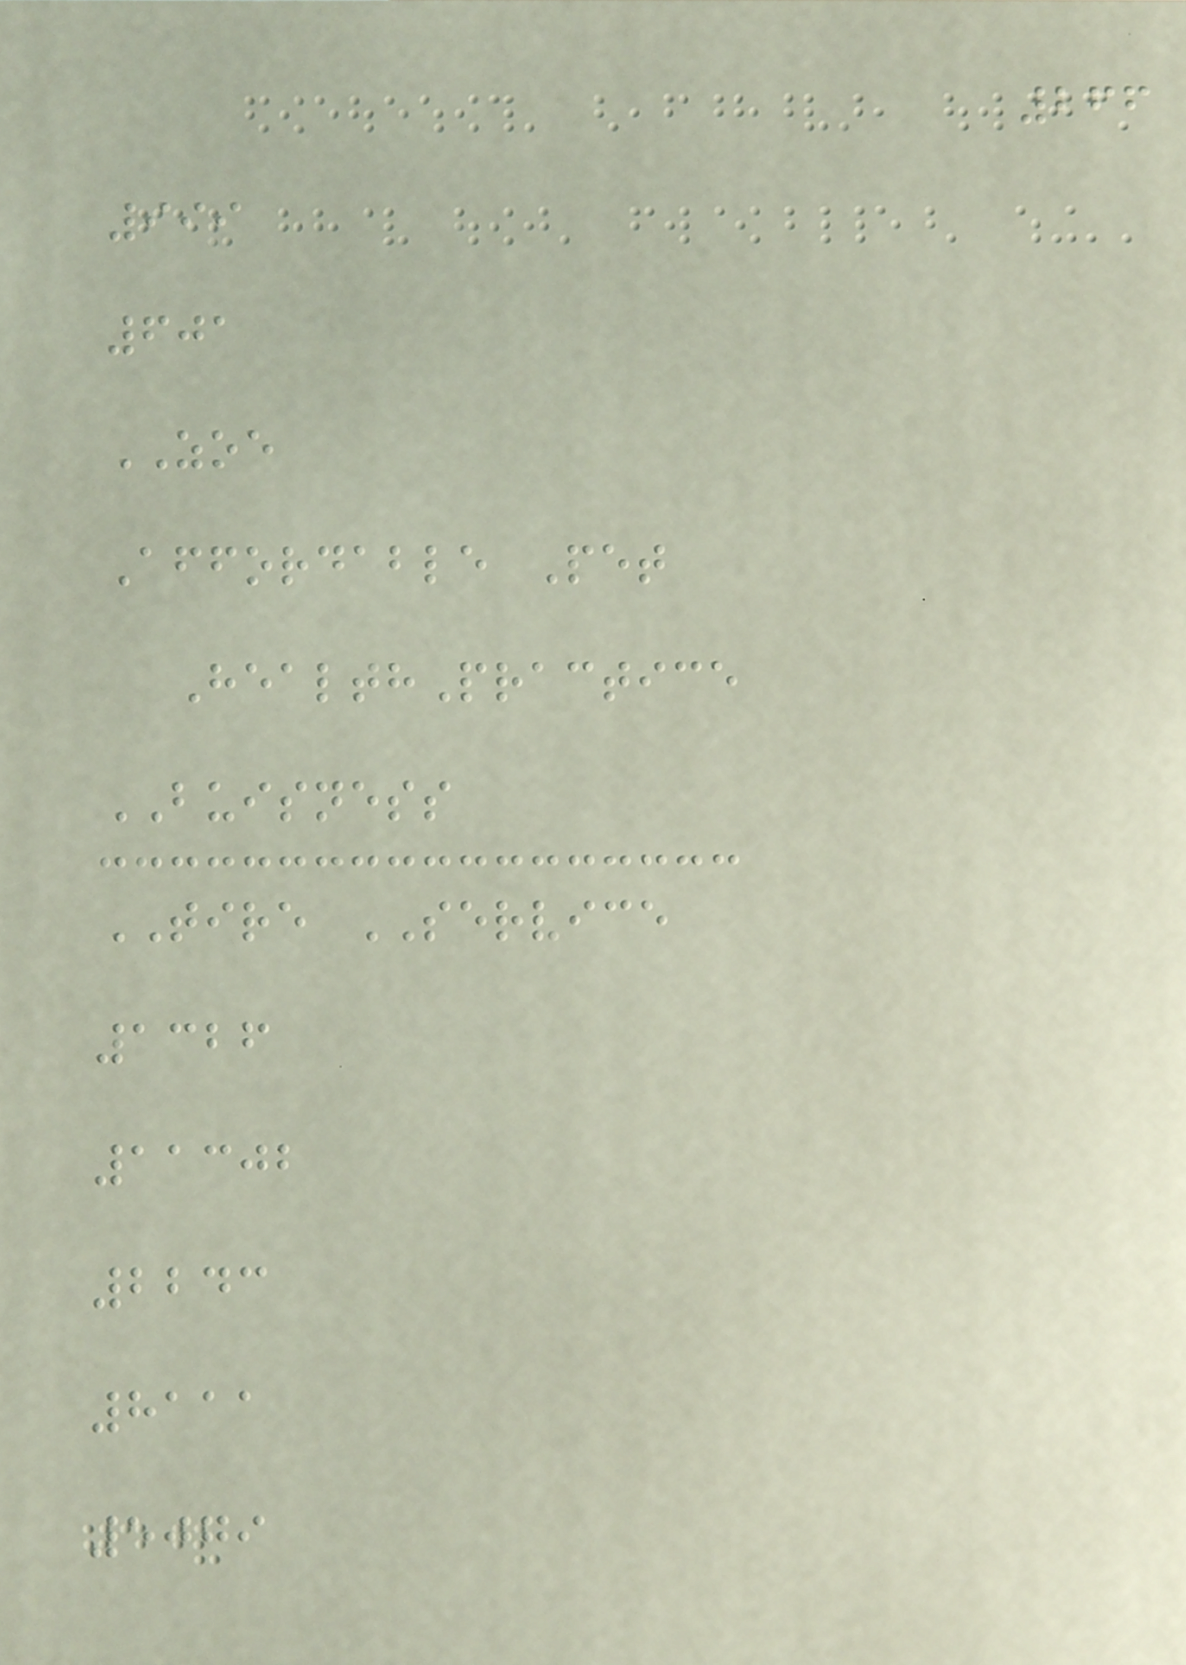266
999
601
ZOE
Affordable Pet
HealthPractice
BUISNESS
TIRE SERVICE
1326
11302
2243
8111
5079
